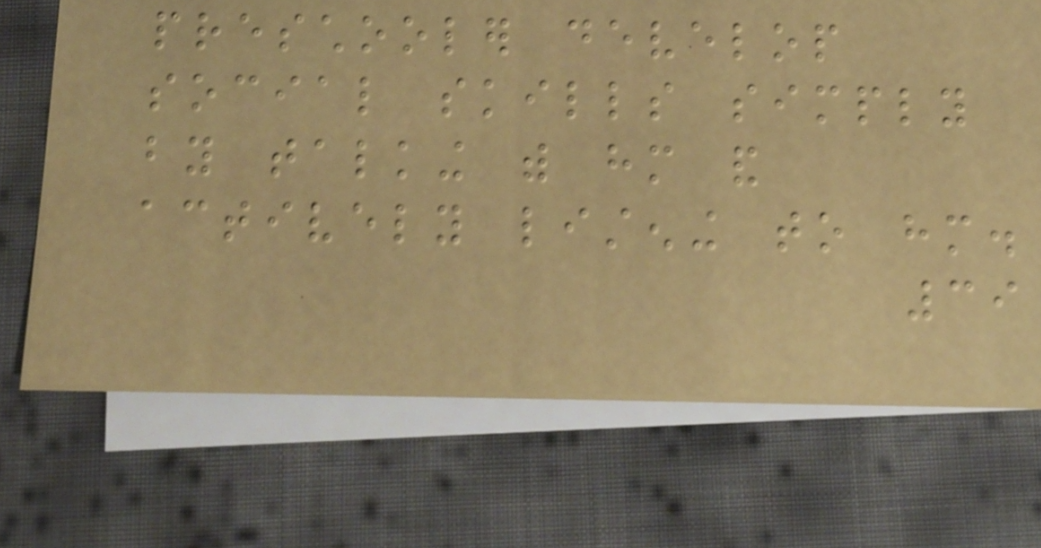preschooler develop
social skills simply
by talking with him and
actively listening to him.
39
